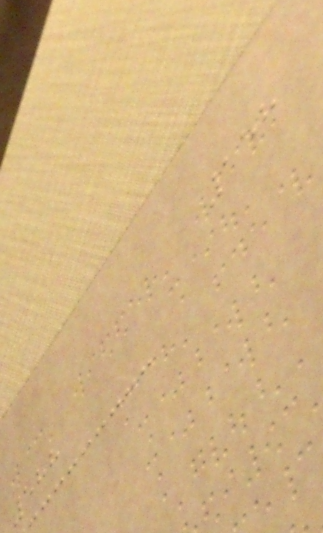158
588
